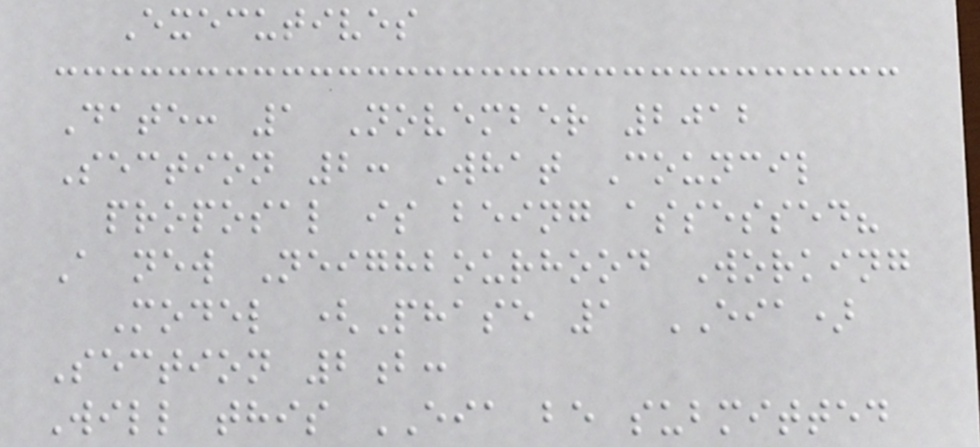Executives
Date: 1 November 2012
Section 2: What Council
proposal is being assessed?
A new Neighbourhood Working
Model (Phase 1 EIA)
Section 2b:
Will this EIA be submitted
